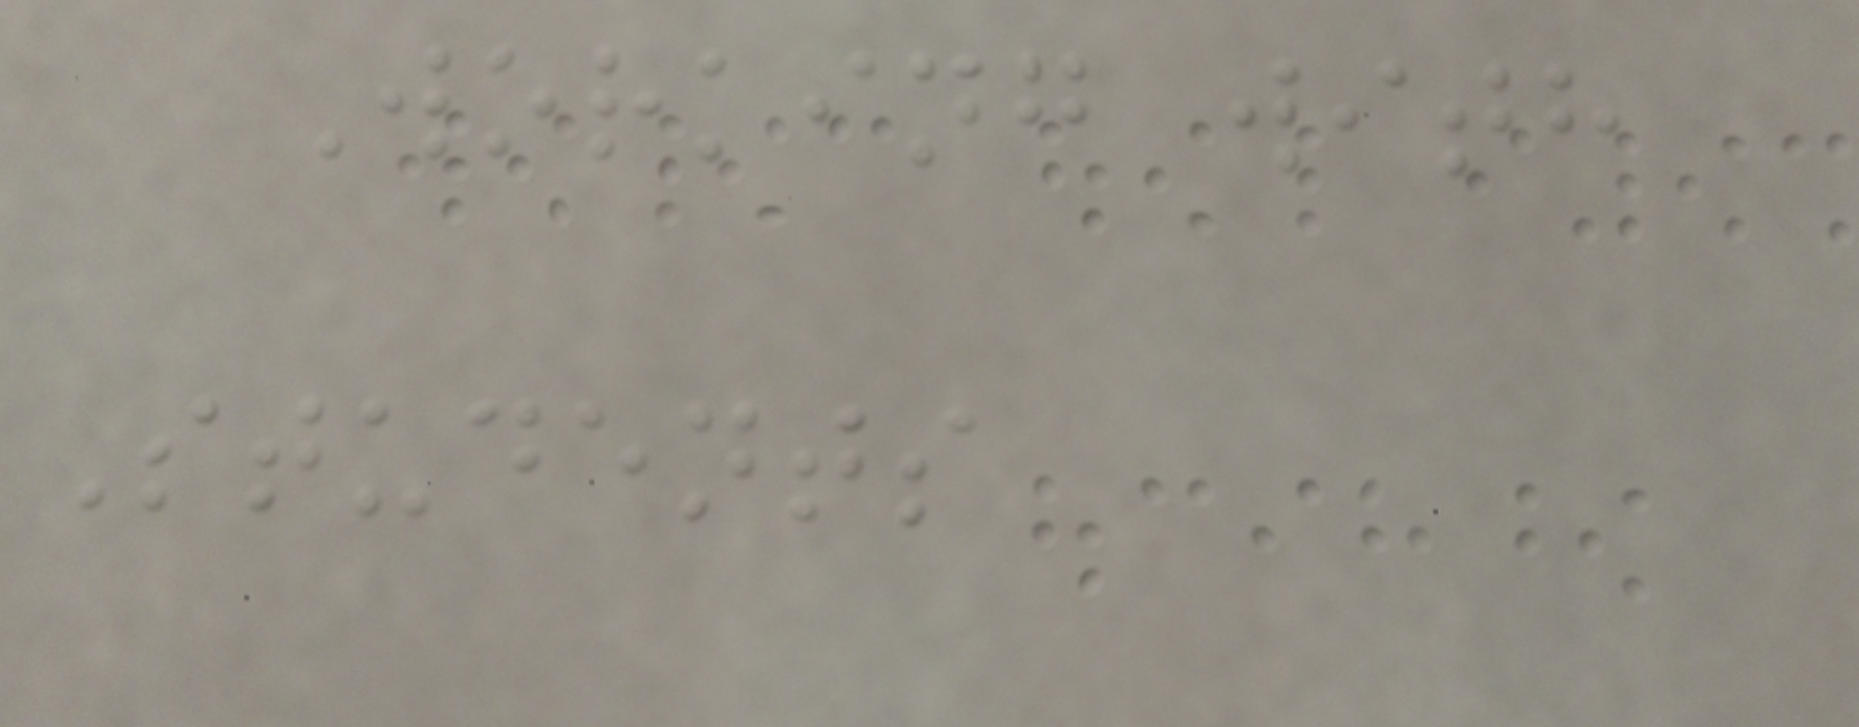Working with
Students
